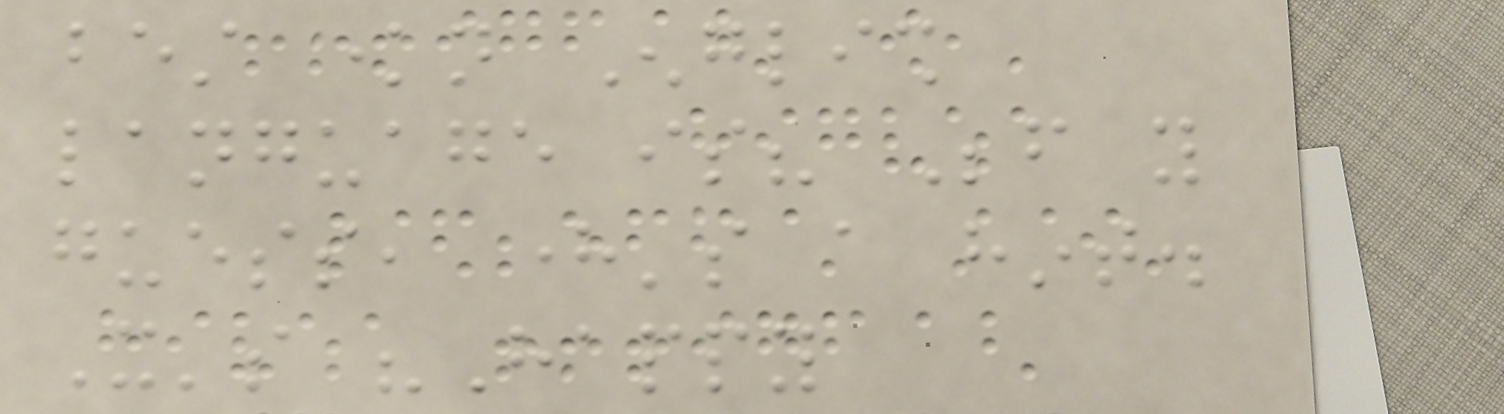best known English
language is? Before you
guess, here's a hint.
It's "Happy
